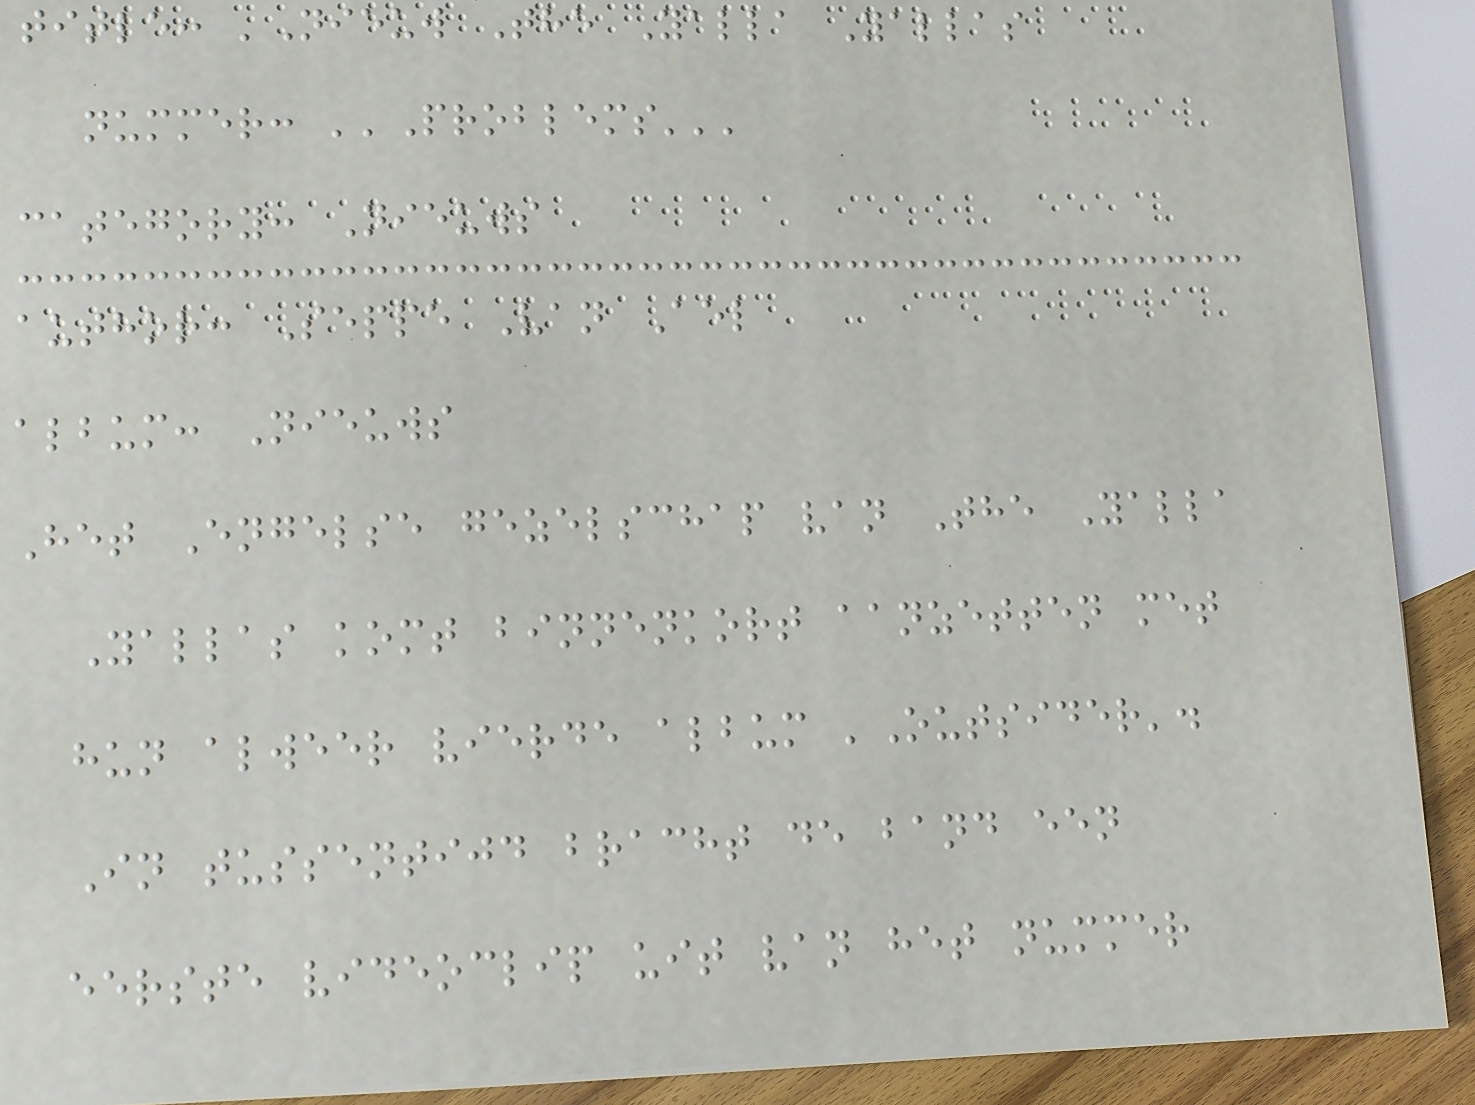title: 'Nieuw The Yalla Yallas
nummer: ''Problems'''
category: Nieuws
author: Seppe Van Ael
album: Nieuws
Het Engelse gezelschap van The Yalla
Yallas komt binnenkort aanzetten met
hun alweer vierde album 'Outsider'.
In tussentijd bracht de band een
eerste videoclip uit van het nummer
